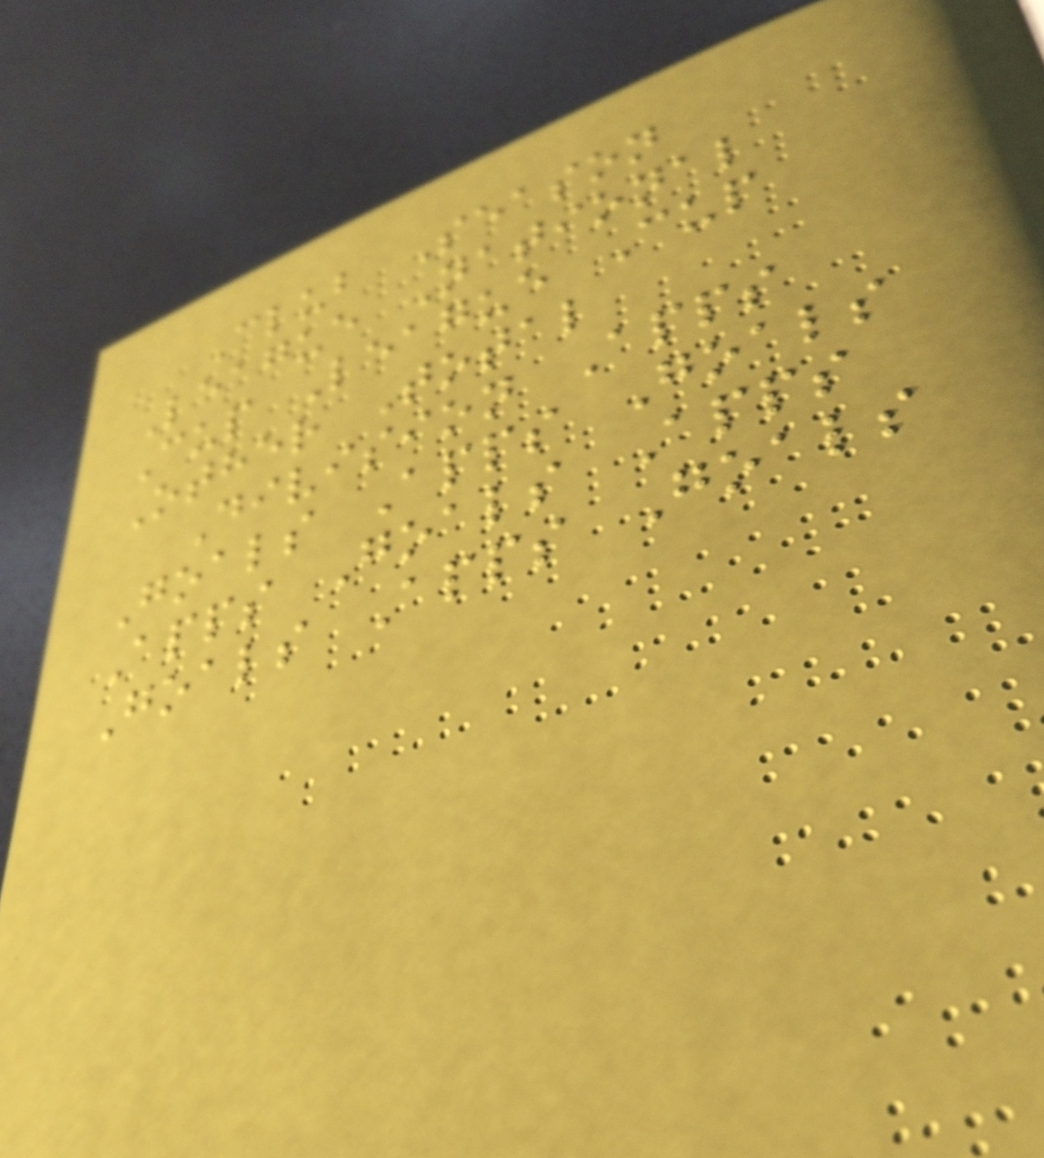Club Season
League National
Cup League Cup
Other Total
Division Apps
Goals Apps Goals
Apps Goals Apps
Goals Apps Goals
